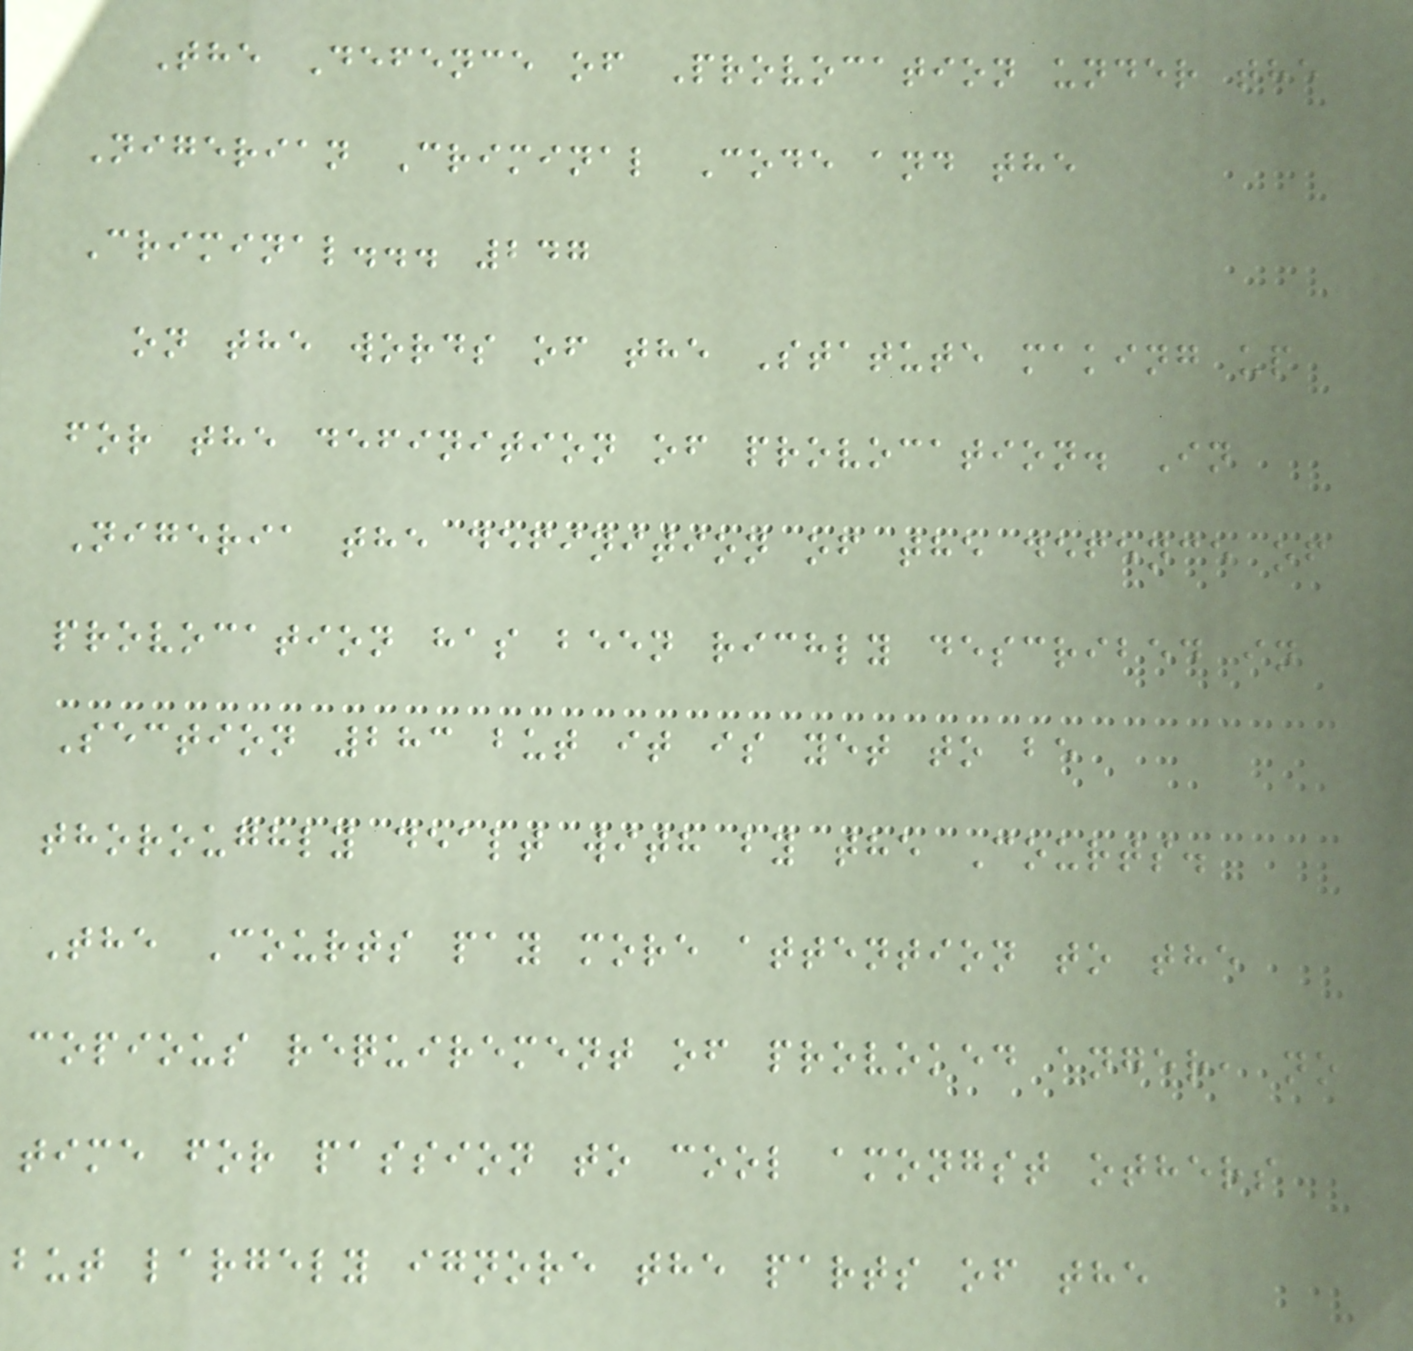The Defence of Provocation under the
Nigerian Criminal Code and the
Criminal... 247
on the words of the Statute making up
for the definition of provocation. In
Nigeria the definition of the defence of
provocation has been richly described in
Section 283 but it is yet to be
thoroughly dealt with by the Courts.
The Courts pay more attention to the
copious requirement of provoked anger, no
time for passion to cool amongst others
but largely ignore the parts of the
